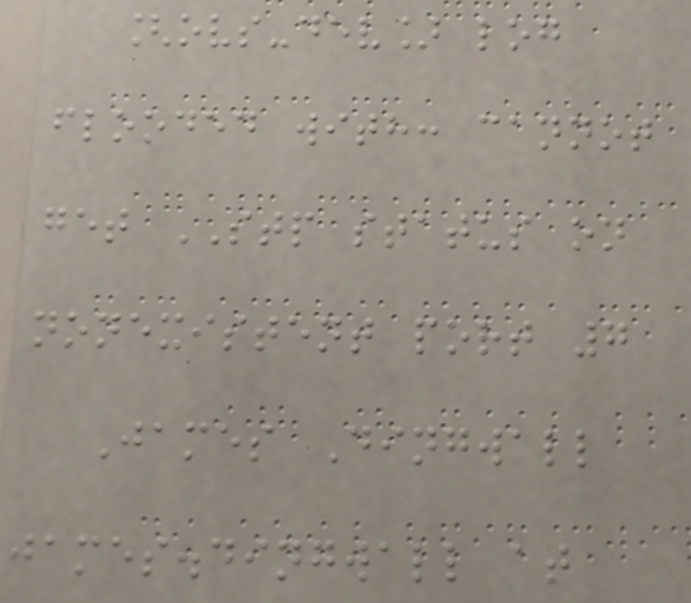[ovs-dev] log
flooded with: cannot
get STP status on
nonexistent port 7
James Dingwall
james.dingwall at
